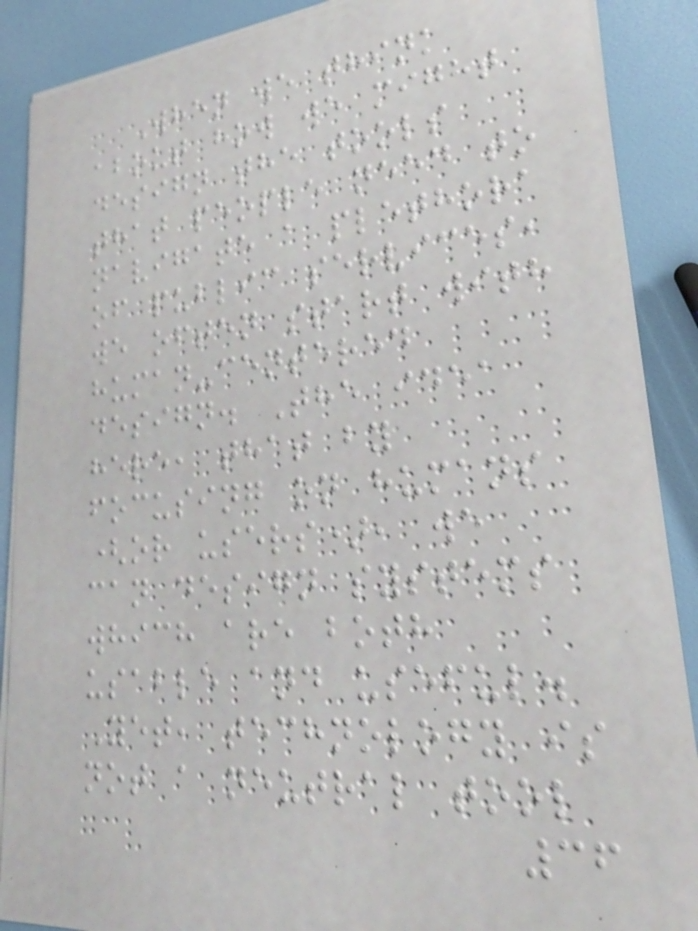When we think
about how we might
design the tools
that people need to
navigate a plethora
of public services,
we often start with
human-centered
design. The idea
here, that by
focusing on humans
(or users), we
can design systems
which are both
usable and useful.
Yet, technology is
not a neutral tool
36
